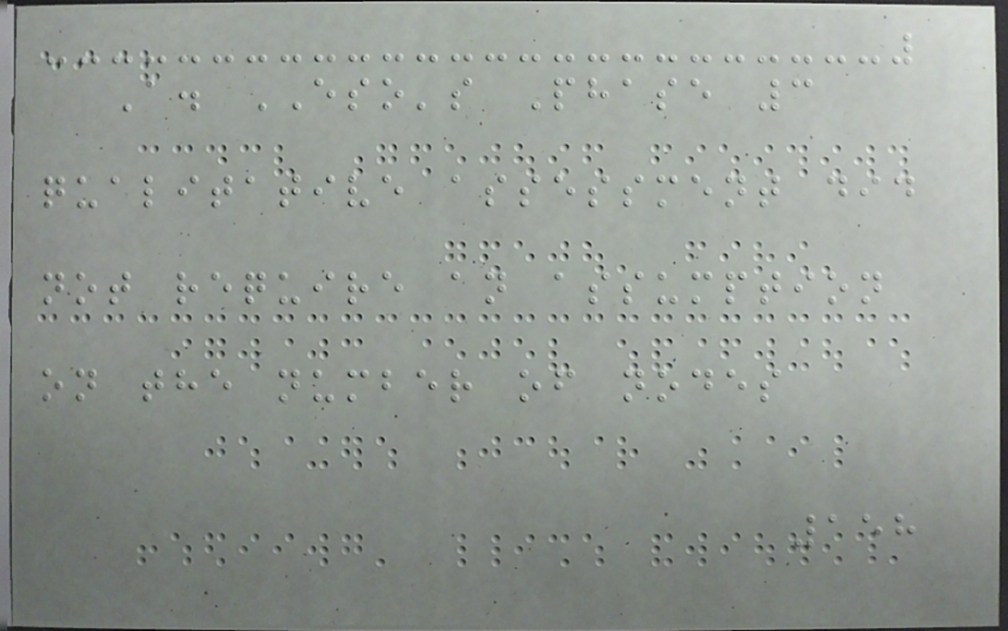A. ESO's Phase 3
qualitative assessment did
not require an assumption
on the number of nodes
158
